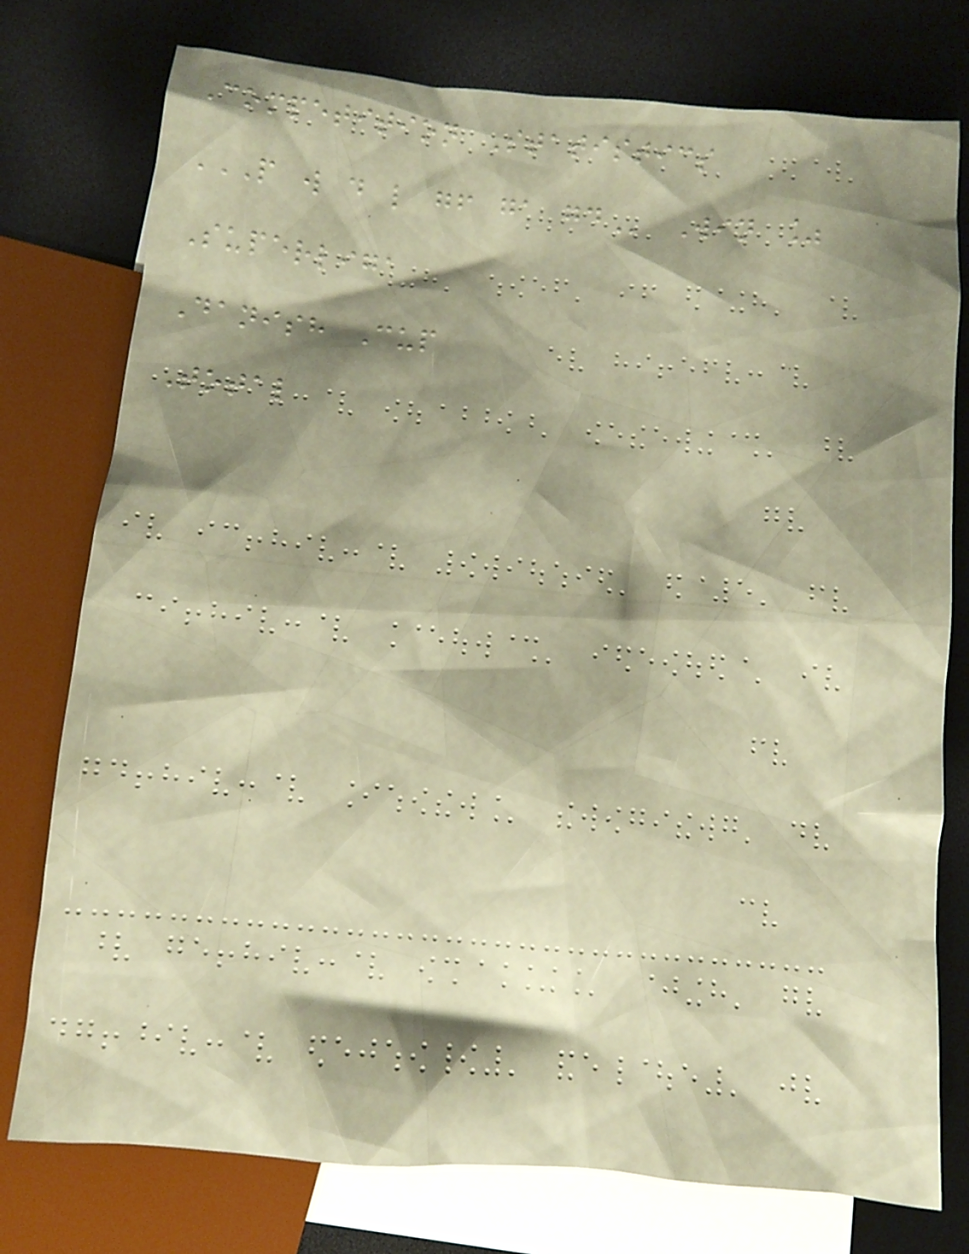Competition Statistics
P W D L GF GA GD Win %
Superliga
Danish Cup
Total
